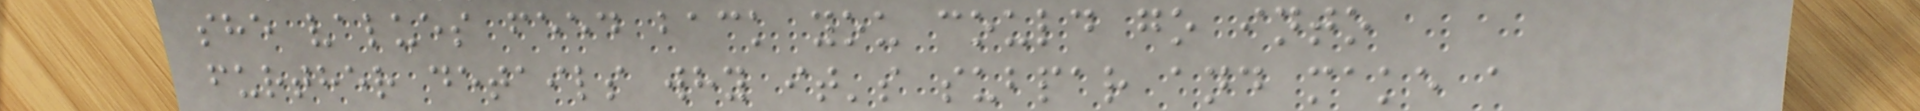she values feed back you could go into
further details why it's subpar and make a
